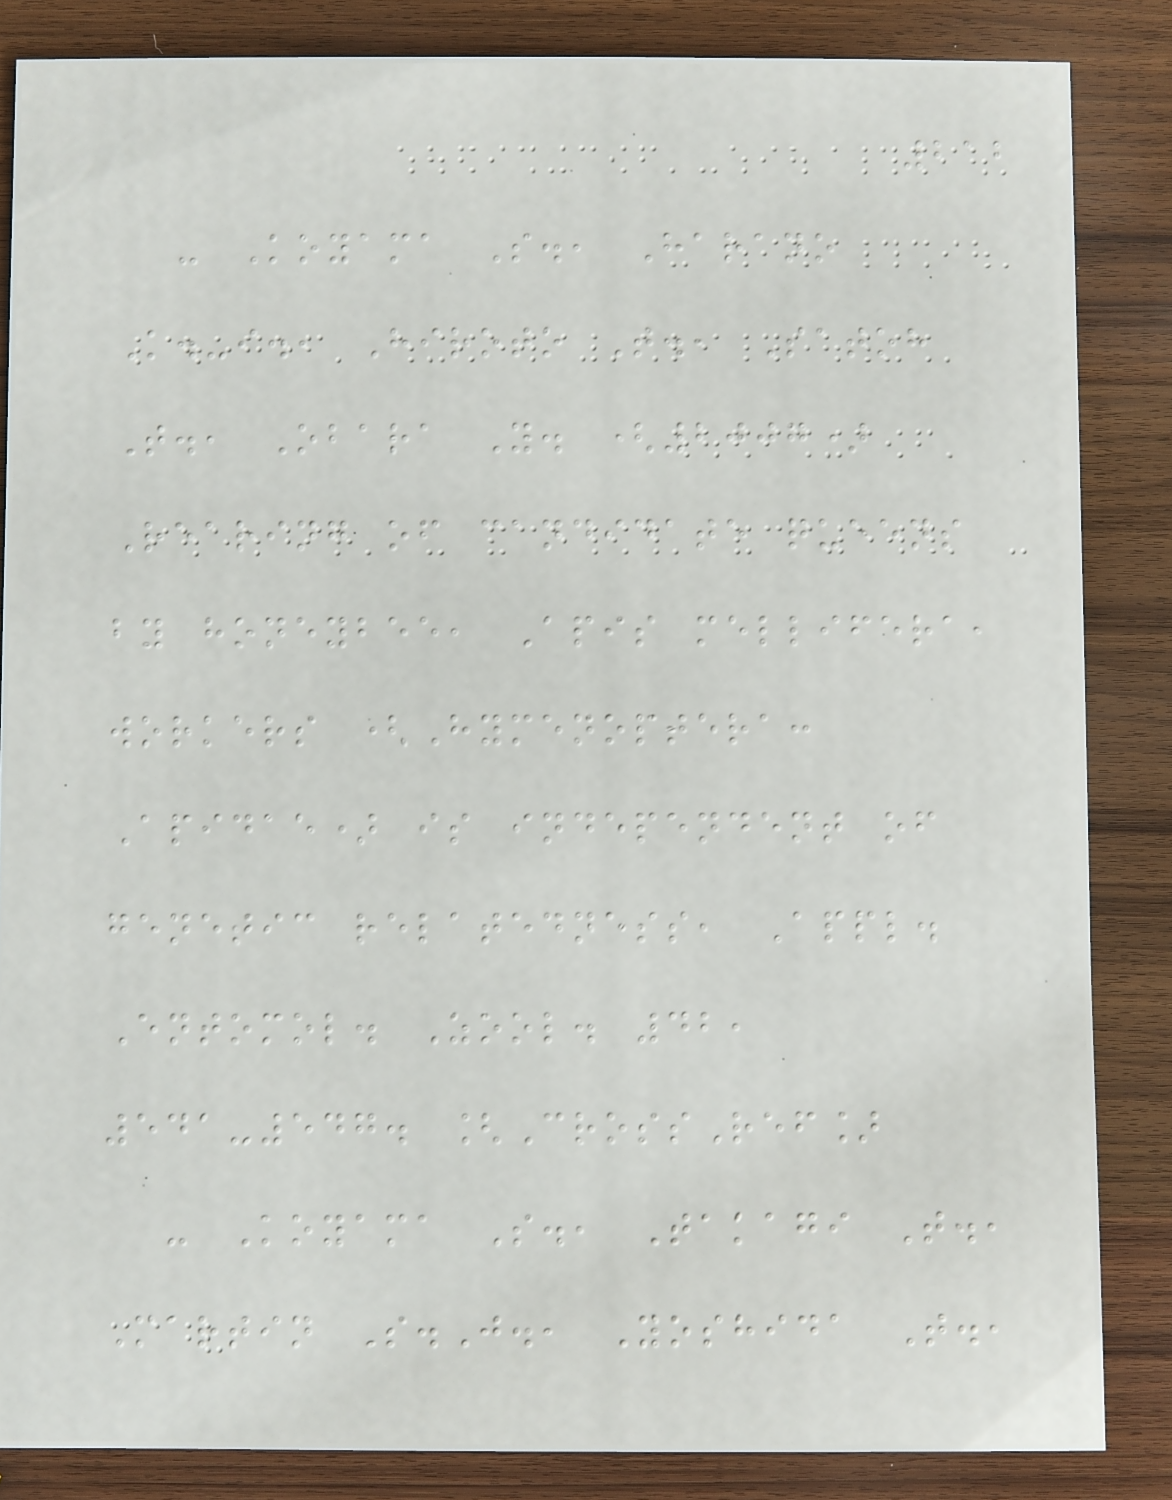212
- Koyama S., Harano
K.-i., Hiroto T., Satoh
T., Obara Y. (2007)
Rearing of candidate queens
by honeybee, Apis mellifera,
workers (Hymenoptera:
Apidae) is independent of
genetic relatedness, Appl.
Entomol. Zool. 42,
541-547. [CrossRef]
- Koyama S., Takagi T.,
Martin S.J., Yoshida T.,
